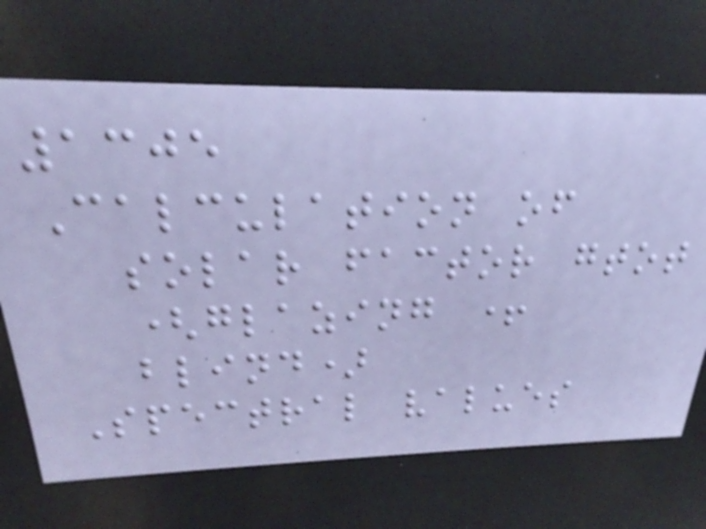1305
Calculation of
solar factor gtot
(glazing +
blind)
Spectral values
